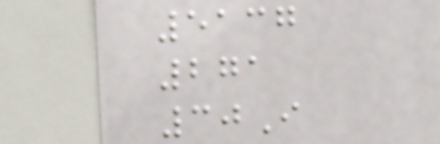5137
271
30I
